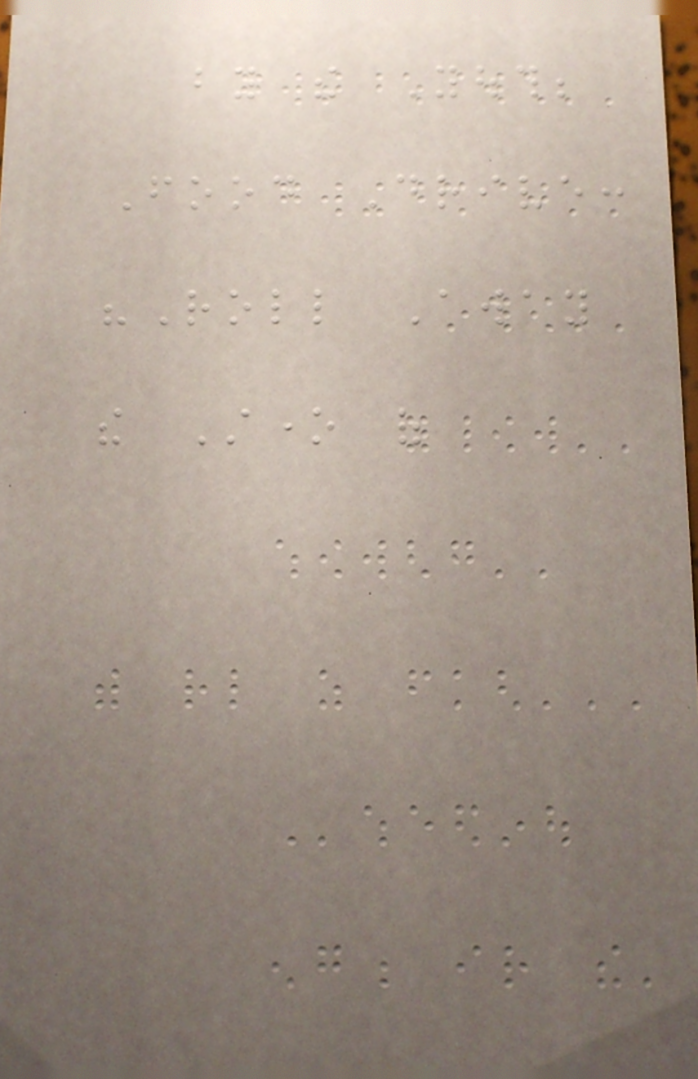by the Youth;
Food Drive:
"Roll Away
the Stone of
